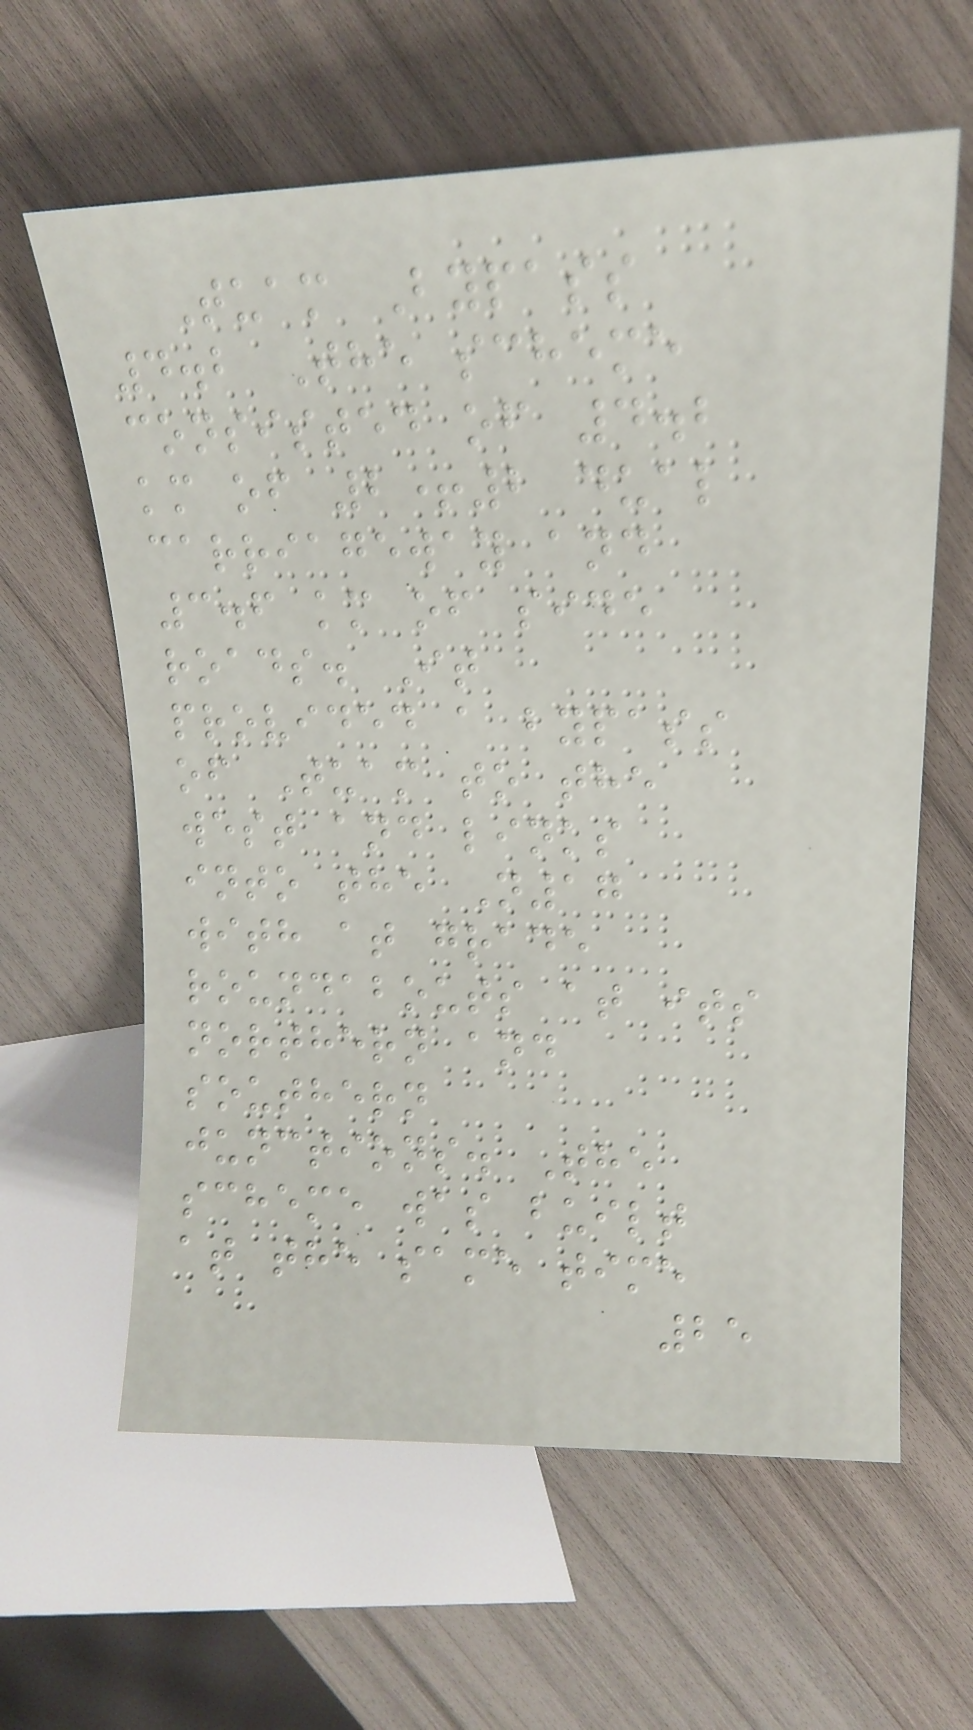Tuam Bypass
4.2 The scheme
consisted of 4.2
km of 2+2 dual
carriageway and
3.6 km of side
roads. It
provided a bypass
of Tuam to the
west and links
into the N17
with at grade
roundabouts at its
northern and
southern
junctions. The
scheme was built
at the same time
25
